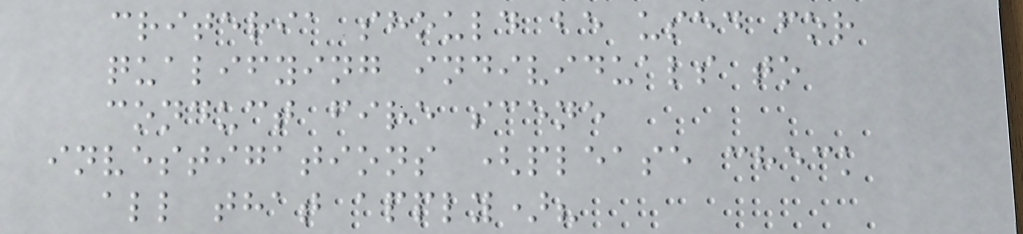criteria should be used for
qualifying individuals to
conduct fire scene
investigations (please check
all that apply)?
